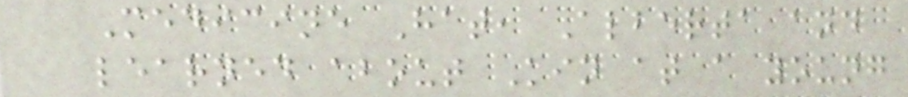Medicine Hat, Alberta and
learned about Kin at a young
